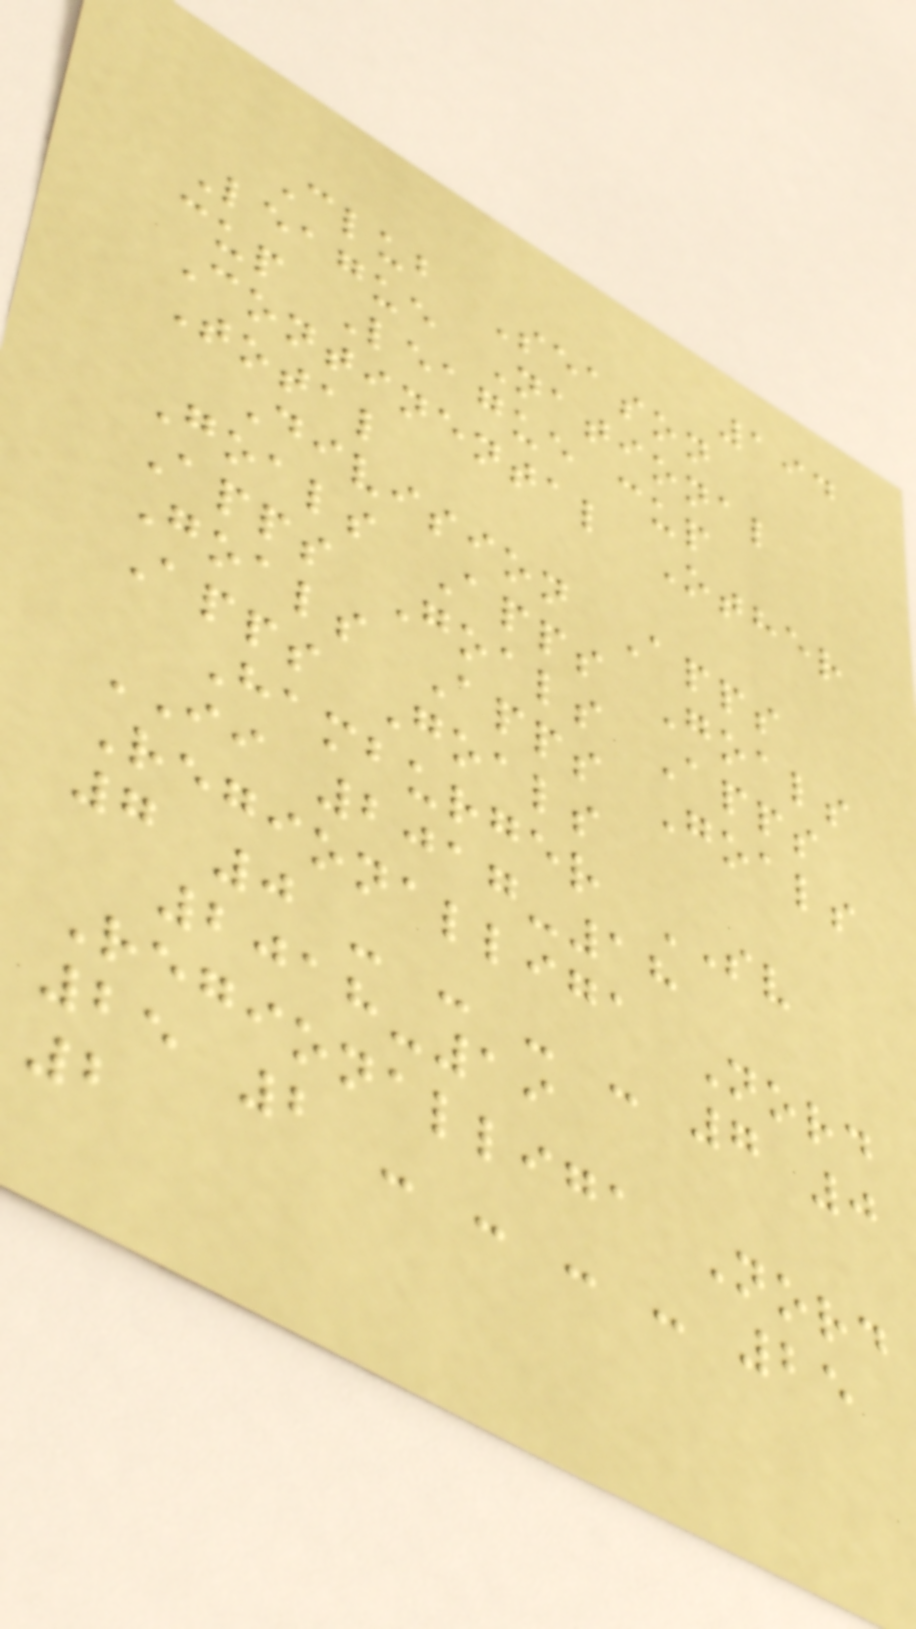194
Club Season
League National
cup League cup
Continental Other
Total
Division Apps
Goals Apps Goals
Apps Goals Apps
Goals Apps Goals
Apps Goals
Hamburger SV
II 2017-18
Regionalliga Nord
7 0 - - - - 7 0
2018-19
Regionalliga Nord
25 2 - - - - 25
2
